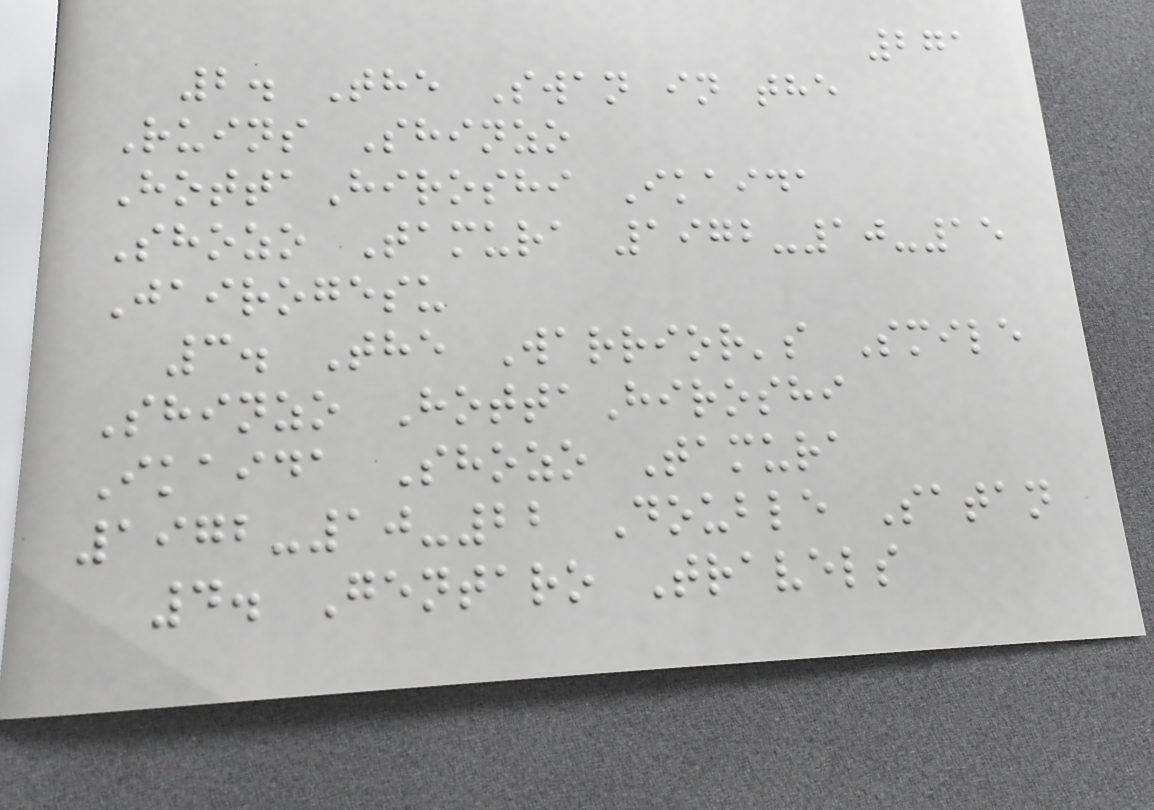271
2. The Swan in the
Ruins Shinzo
HottaHiroshi Ikaida
Shozo Tamura 1972-10-15
Jairogesu
3. The Warrior's Smile
Shinzo HottaHiroshi
Ikaida Shozo Tamura
1972-10-22 Double Satan
4. Gentaro Travels
